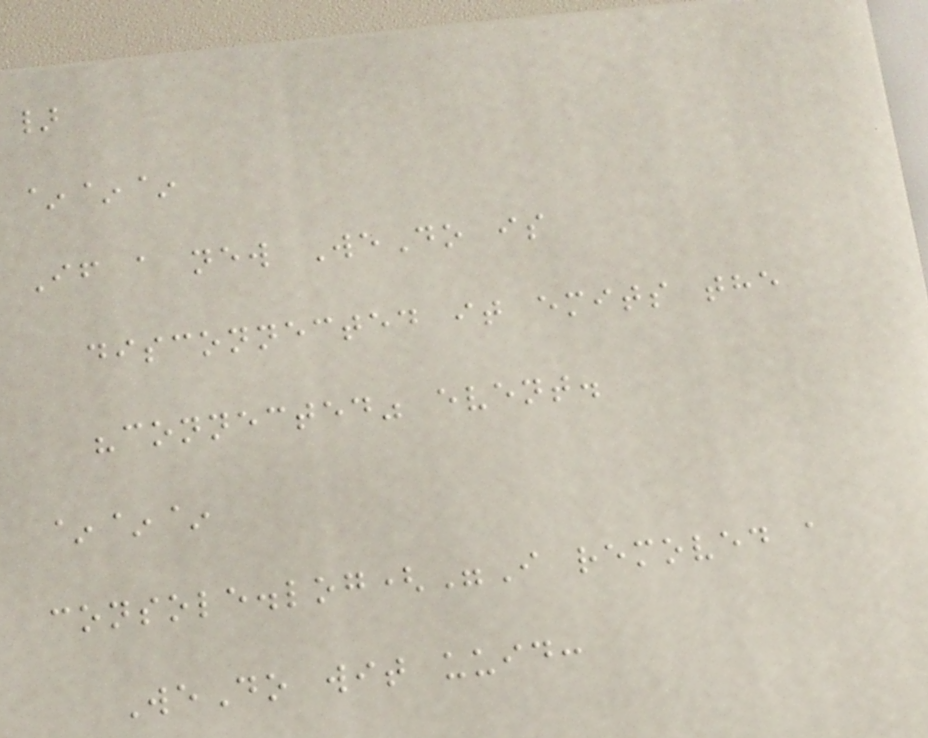}
~~~
If a new WeDo is
disconnected it emits the
"connected" event.
~~~
console.log("I removed a
WeDo wit uuid:
